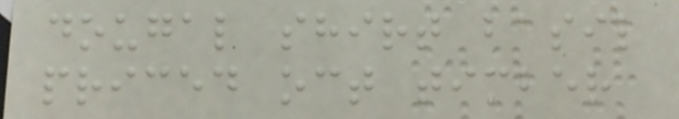dougal shirt basil
priced oct timber
